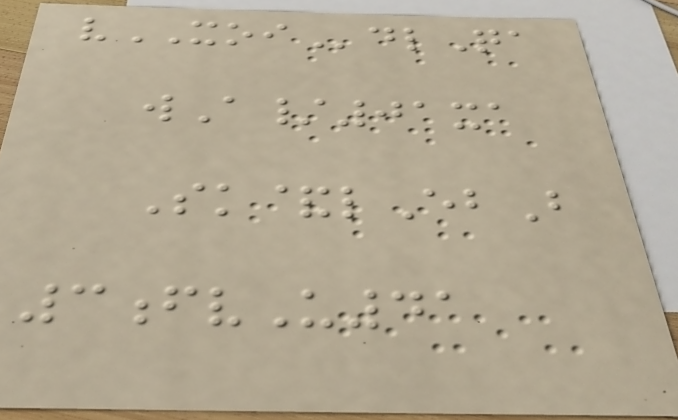vXOIdlQa
wA/01xa
Sk&lEbB
3fvU41
